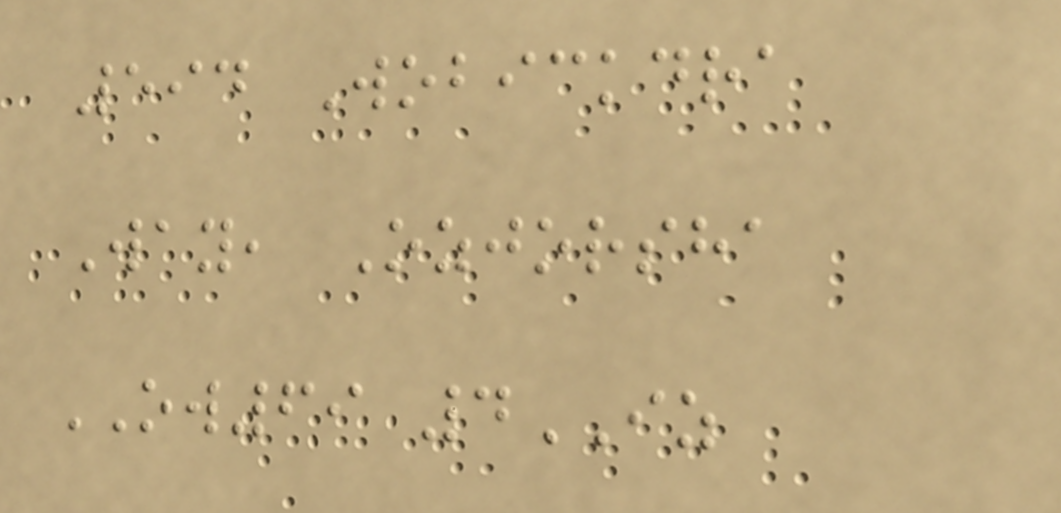594 Wobickdra
Way, Ozjorsha
OW69 4IZ
